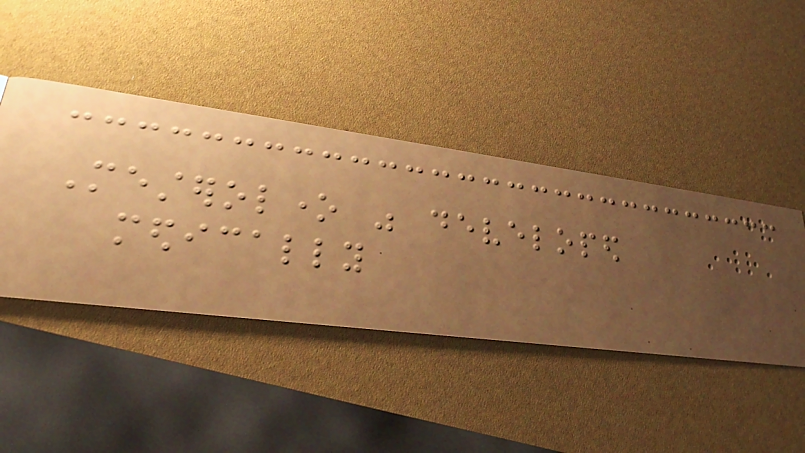Mesterolone was developed
medically
